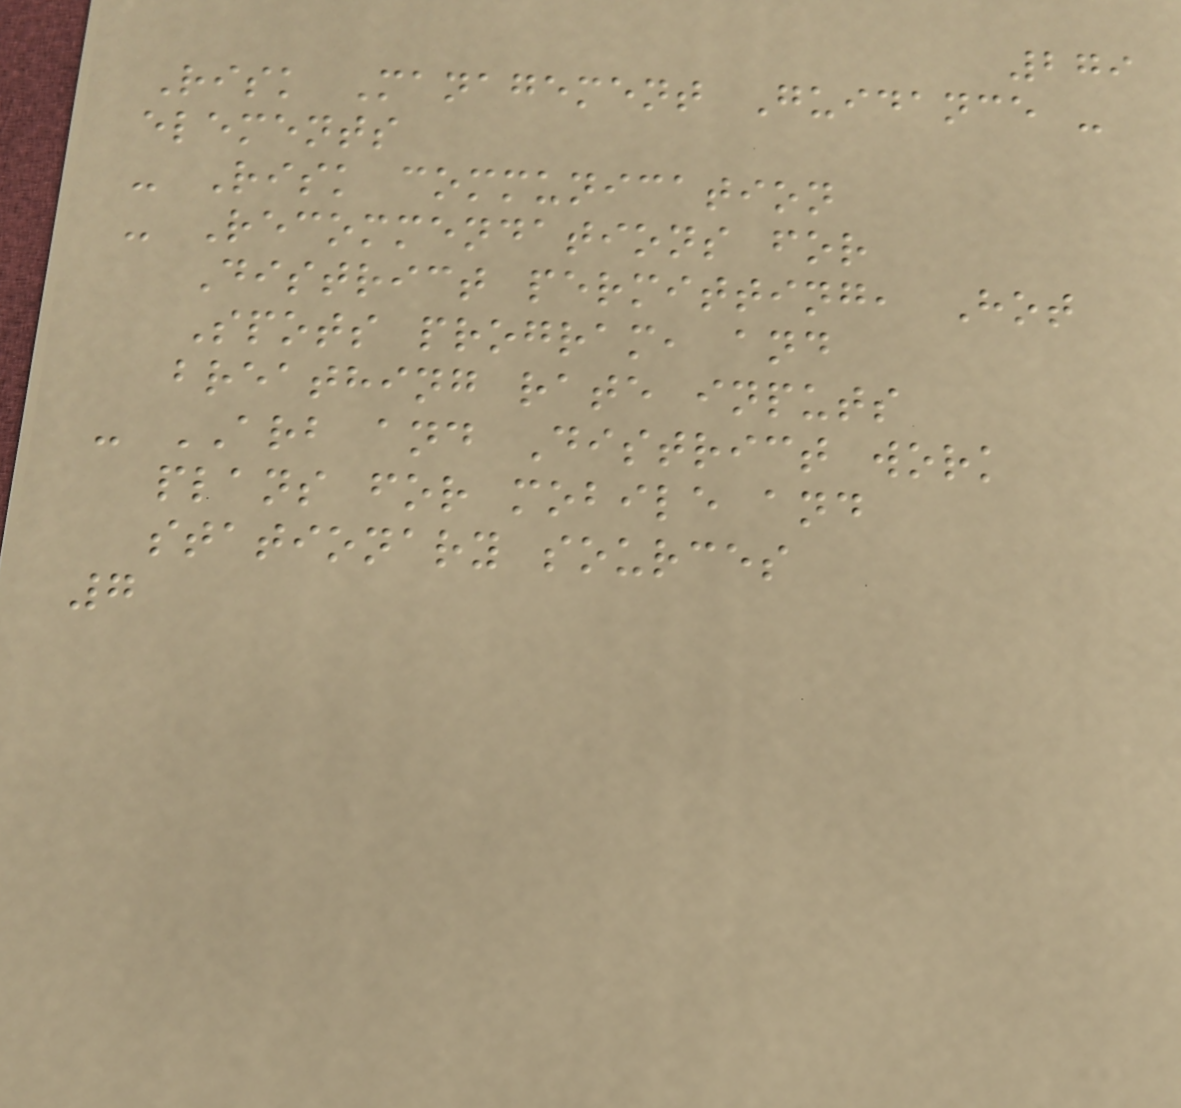279
Risk Management Guidance -
elements
- Risk communication
- Recommendations for
District permitting, Hot
Spots program, and
breathing rate inputs
- ARB and District work
plans for mobile and
stationary sources
7
